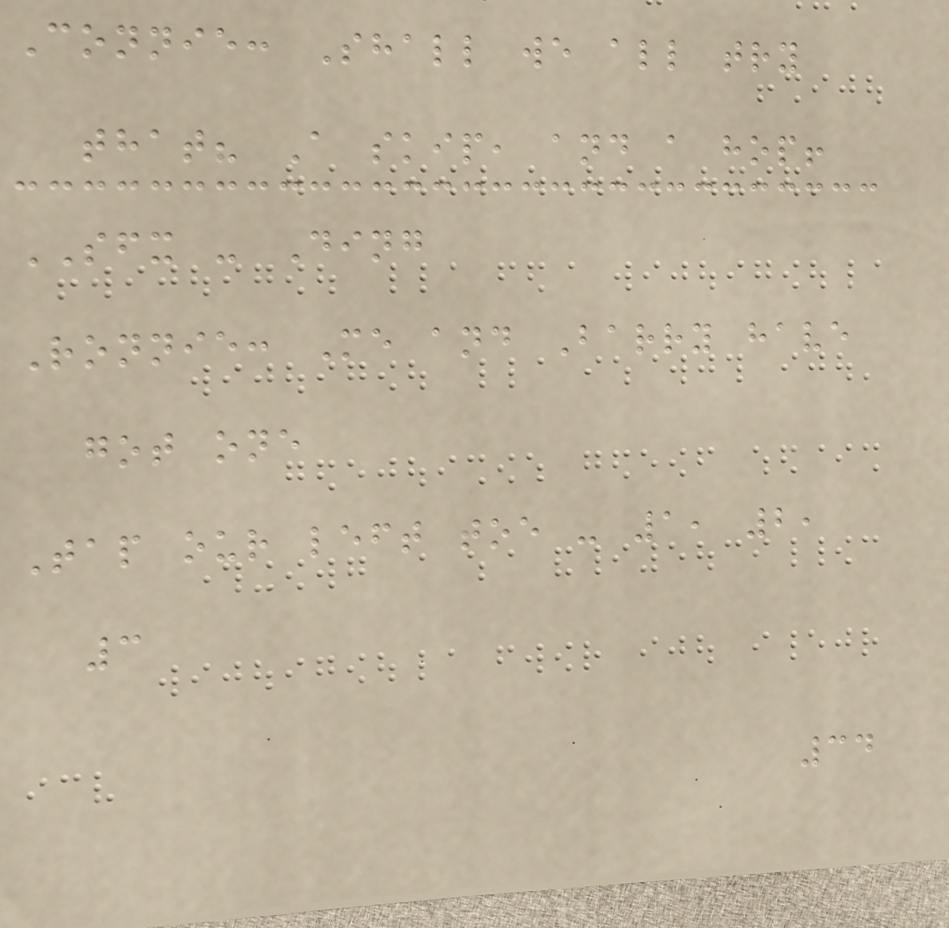Connie: Shall we all try
that? A skip, and a hop!
SFX - Ding
Ronnie: Me and Barry have
got one
Tap our left toe - 1, 2,
3
34
